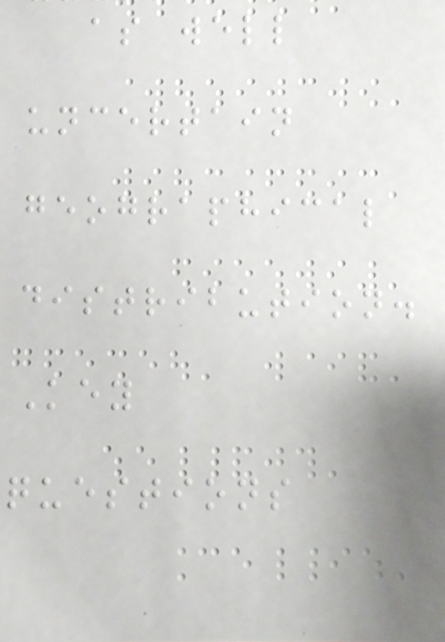as well
uncertain
geographical
distribution.
Key
questions
